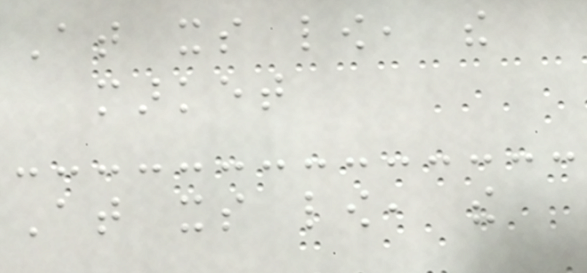At its low, the
market
At its low, the
